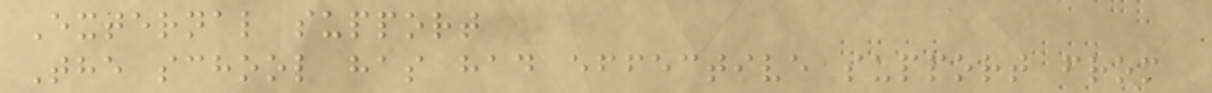External support
The school has had effective support from
